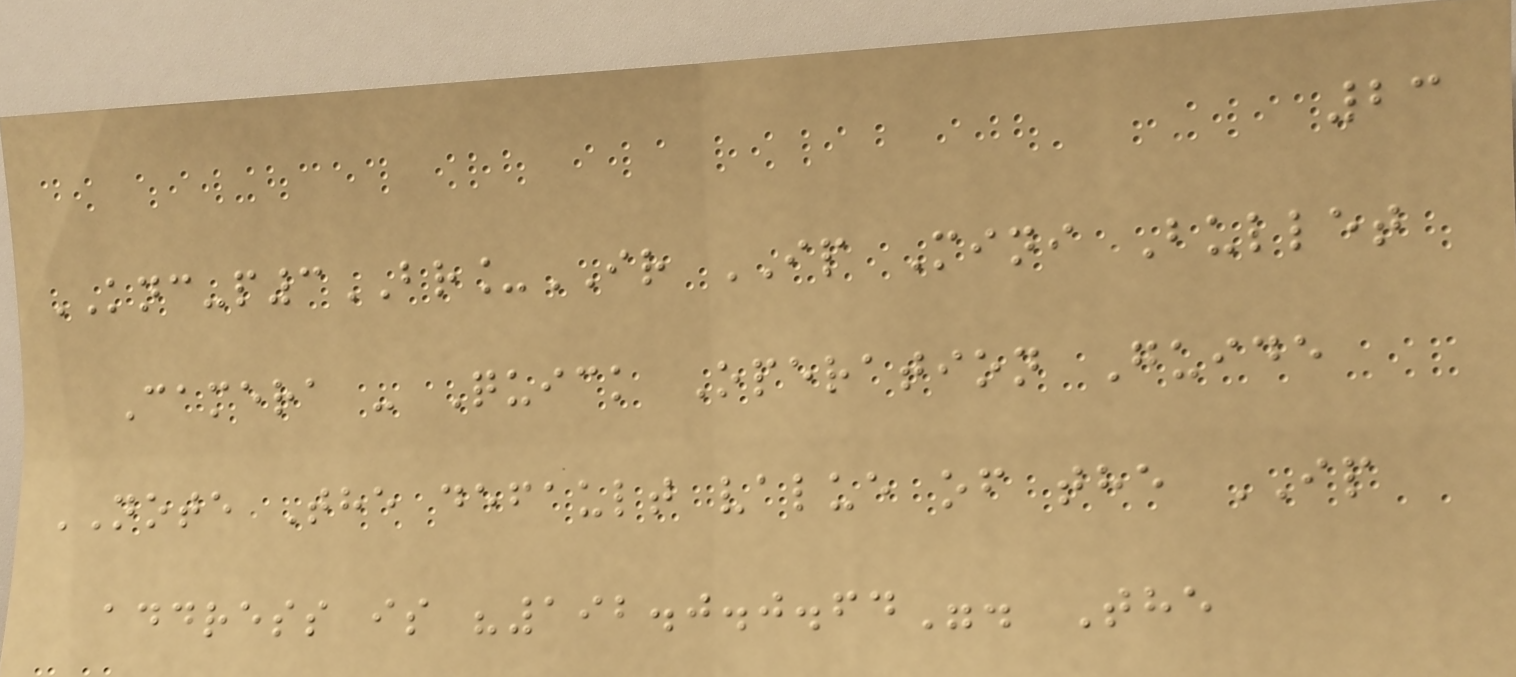23
KNC-p3BR_IR IP Mini Bullet
Camera - Quick Operation Guide
NOTE The default value of the IP
address is "192.0.0.64". The
